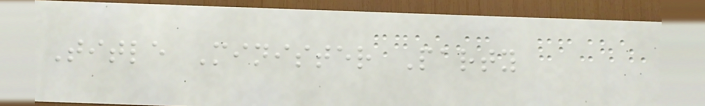Title Minister Party
